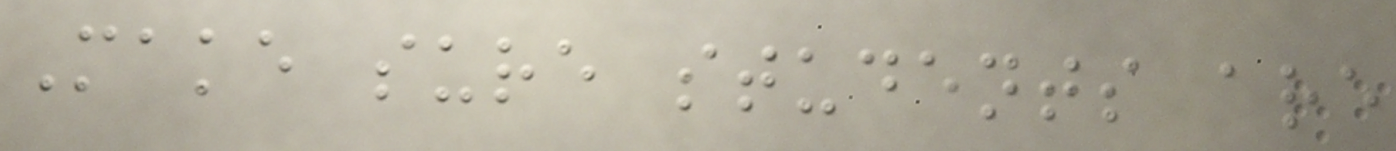Make sure students are
